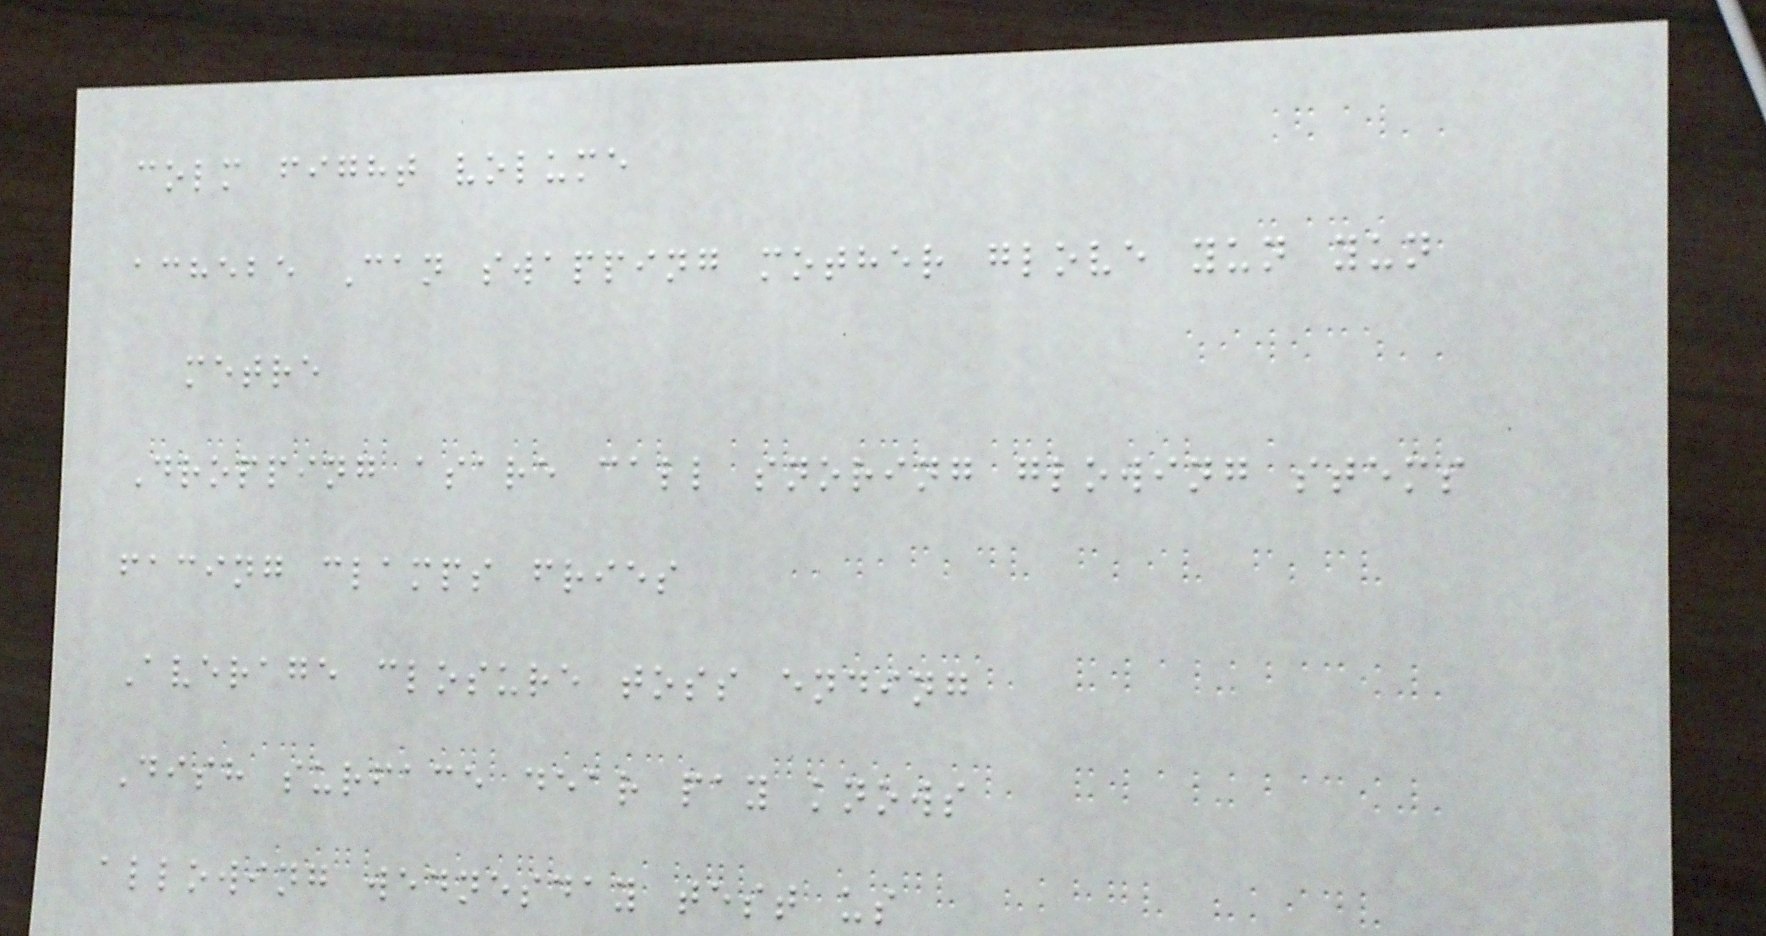colm fight volume
achebe Can swapping mother glove yun yun
metre
Dropping asare call snoring glowing stems
facing clamps fries
Average closure toss ending
Dish surface dear pay knows
allowing wednesday test us
